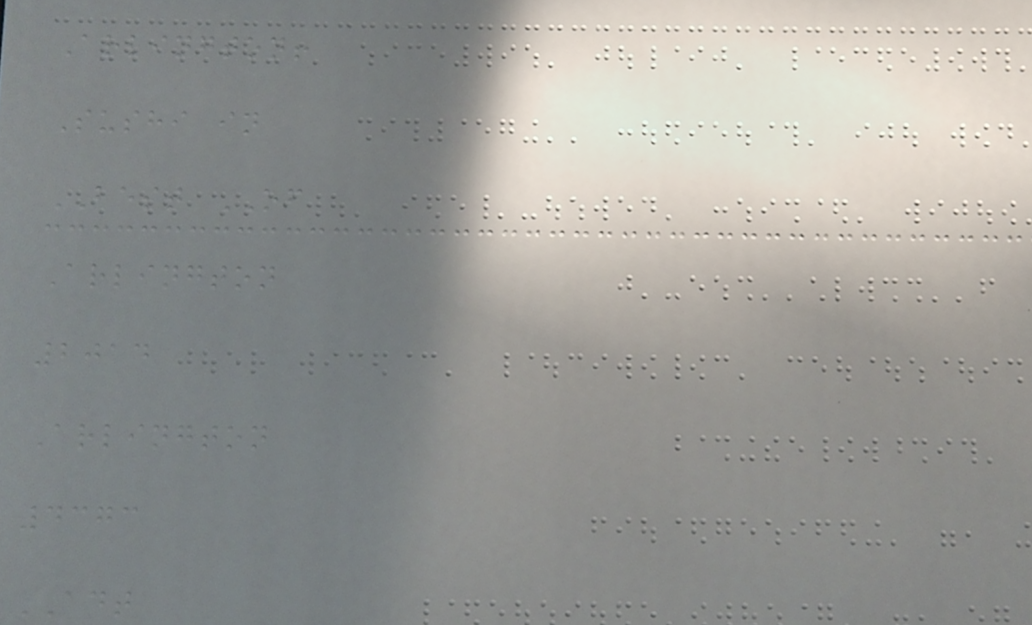Arlington!
Sushi in
BEST OF
Arlington
2014
Arlington
4373
ADT
